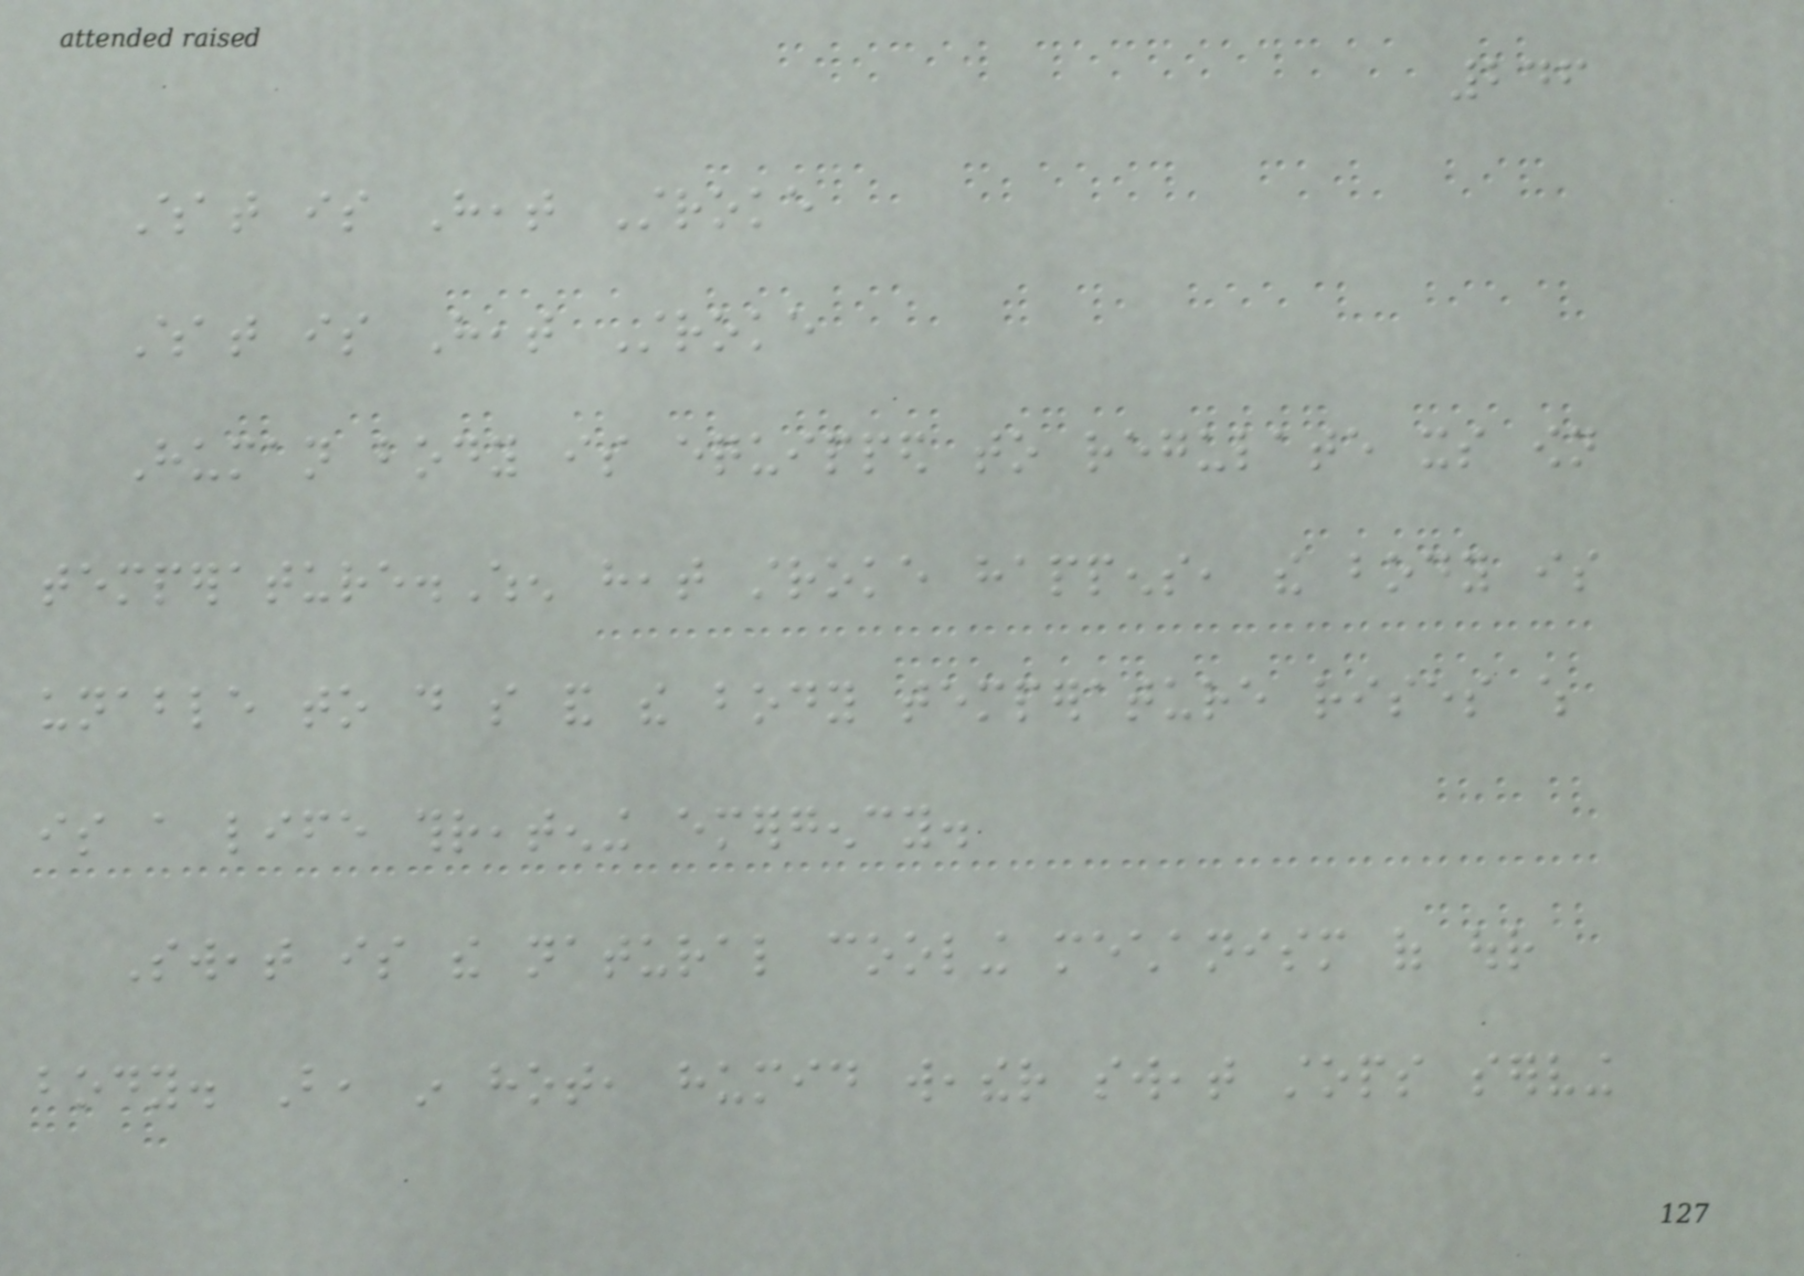246
What is Heat Stroke
What is Heat Stroke
Human body is equipped to regulate its own
temperature.When heat stroke happens, the body is
unable to do so and the body temperature rises which
is a life threatening emergency.
Sweat is the natural cooling mechanism of our
body. But, in hot, humid weather sweat stops serving
